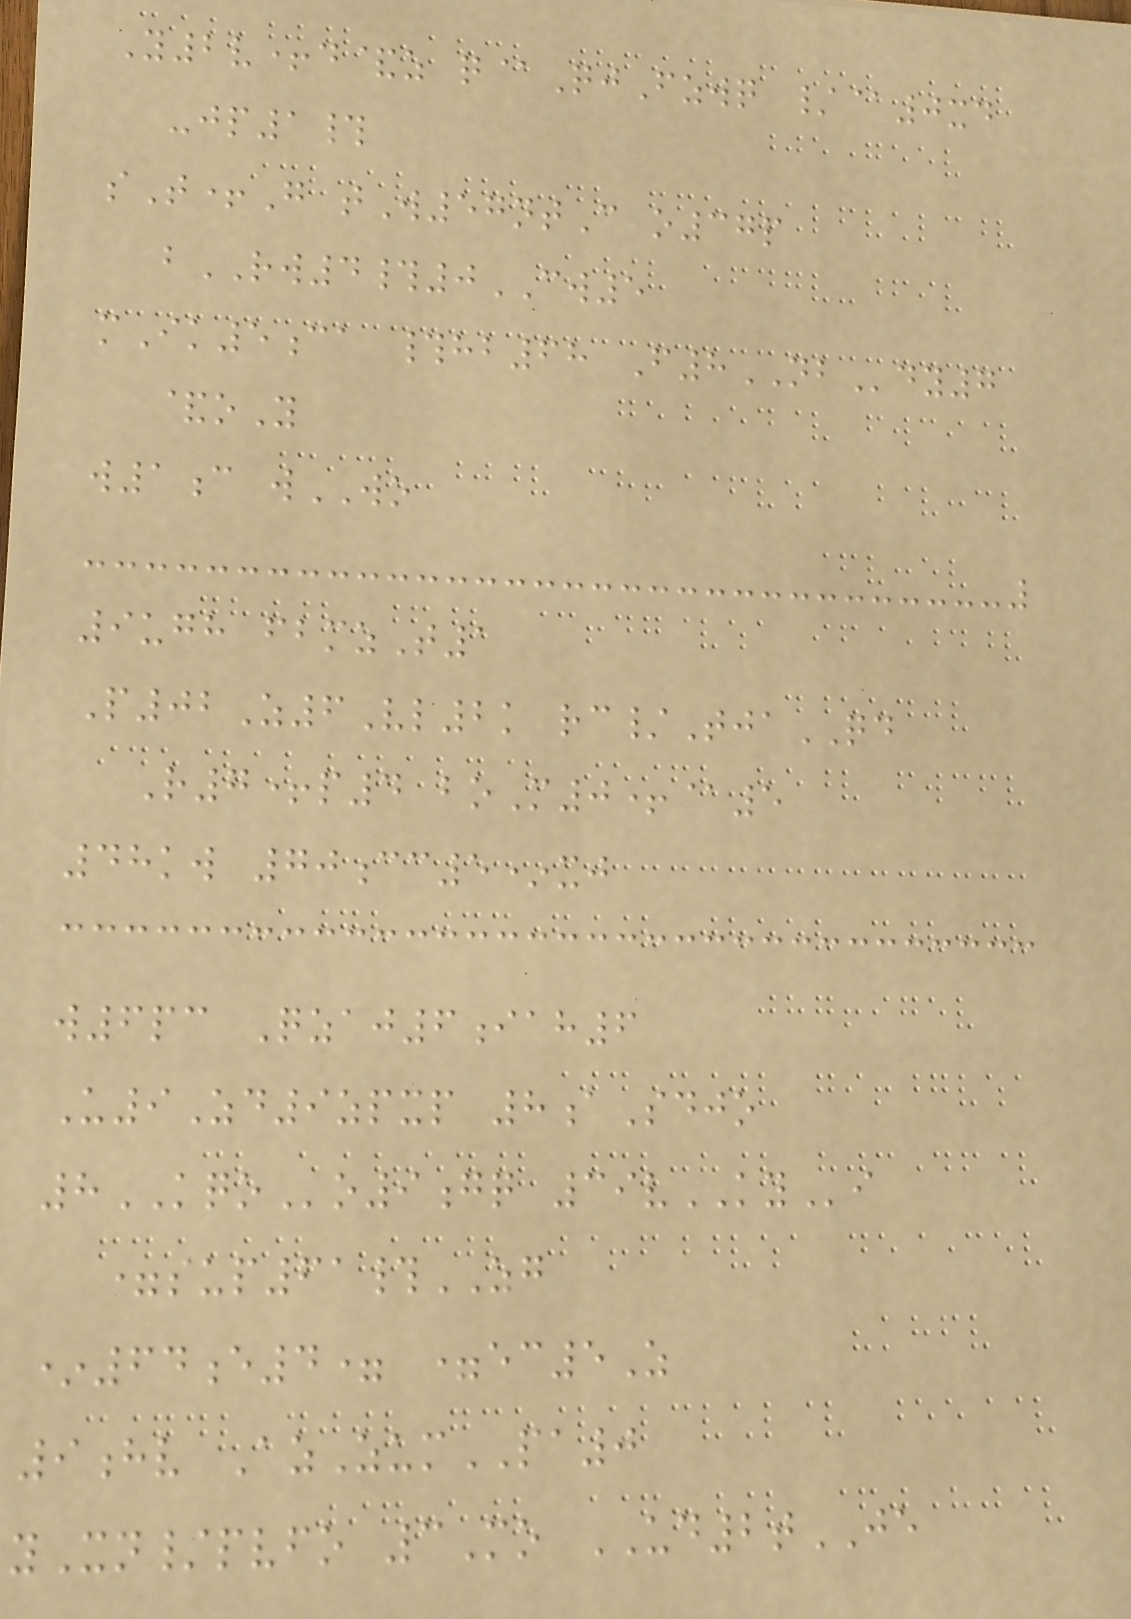Y2v+d&z q@QjFzwq /@0xd
-jp1#
sT+G tW57ntC o37p
bRW4#0CW5
mIk5ca #hb68 F8NBdy7
&oY
w1c wWO
9ugh fbmzT1
P02Z6Vl2k rc/TjaQD
R7+p4 boM0+@5
48kw 70cc5*xj
w6pc Qzaj6iah6
U9Zd9zpxp 8aSdjo
8KQOo9gq 39vKYi
=sup61#ZG
*64e4= =ec5Z
9hv AzZumPA0
yXn/pvfo 3Mo UD2tJE
